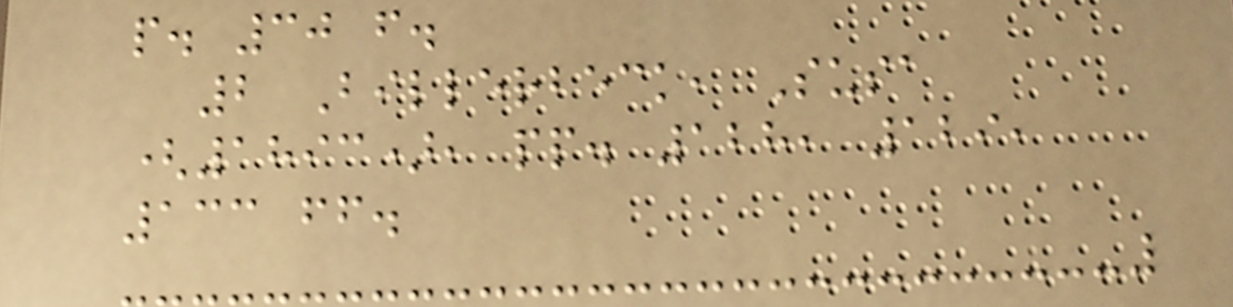p. 30 f.
2 Billerbeck, Susa
(1893), pp. 128, 129,
133 ff.
